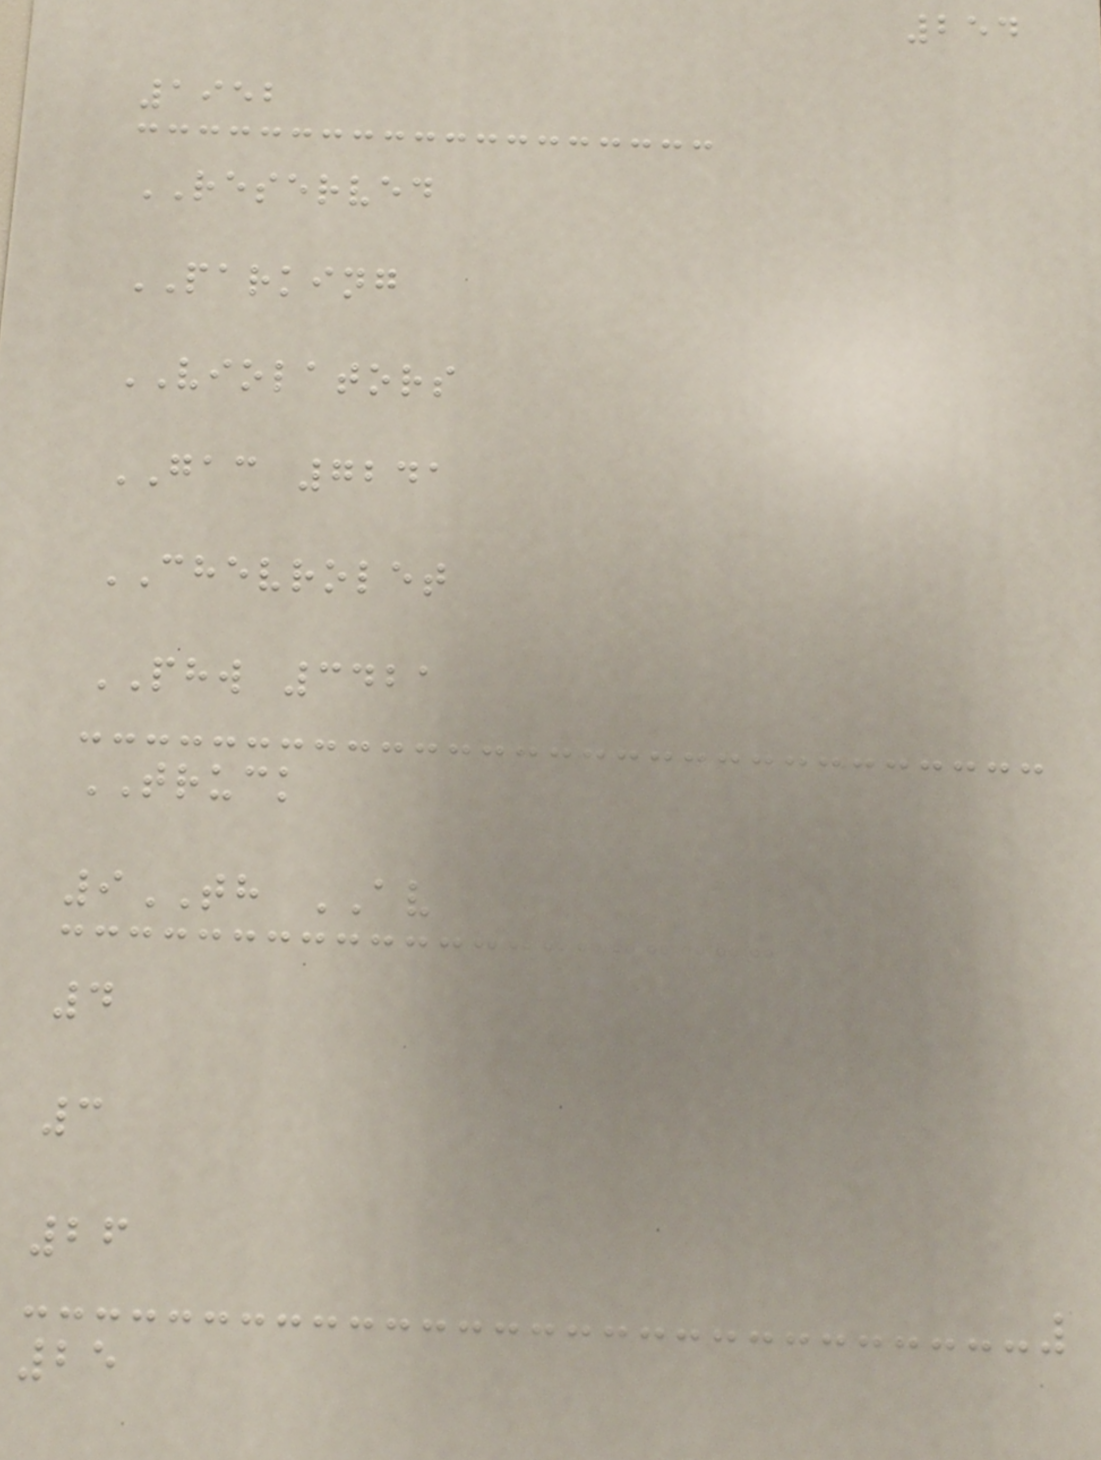254
1952
RESERVED
PARKING
VIOLATORS
GAC 7241
CHEVROLET
PHW 3421
TRUCK
9TH AV
4
3
26
25
